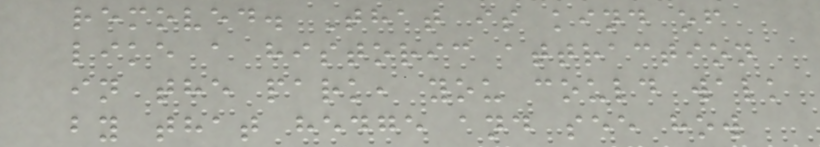removed. That is kind of
like a historic attraction
in the park, you could walk
by that hedge and see how
